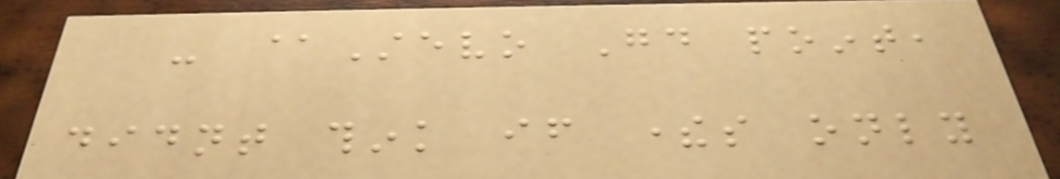- @Stevo Good point,
didnt think if theres only
